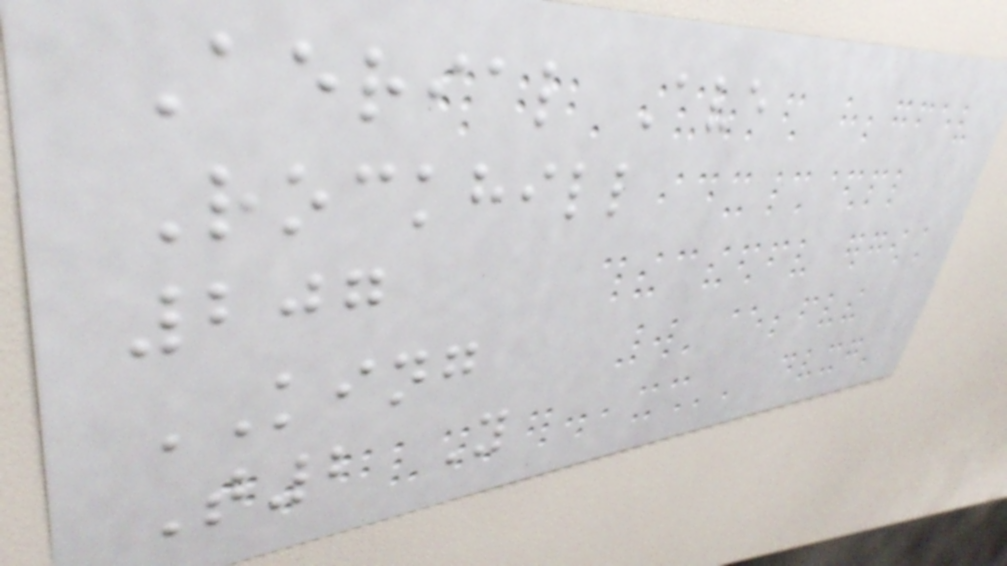Aerial Ave
Rockhill
207
KING
T2 Y
